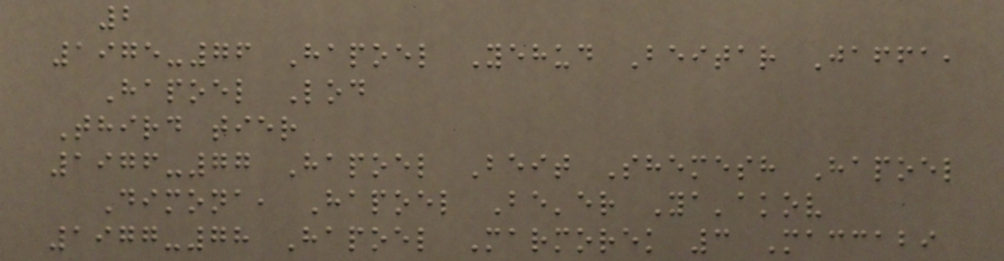2
1975-76 Hapoel Yehud Beitar Jaffa,
Hapoel Lod
Third tier
1976-77 Hapoel Beit Shemesh Hapoel
Dimona, Hapoel Be'er Ya'akov
1977-78 Hapoel Marmorek 3 Maccabi
